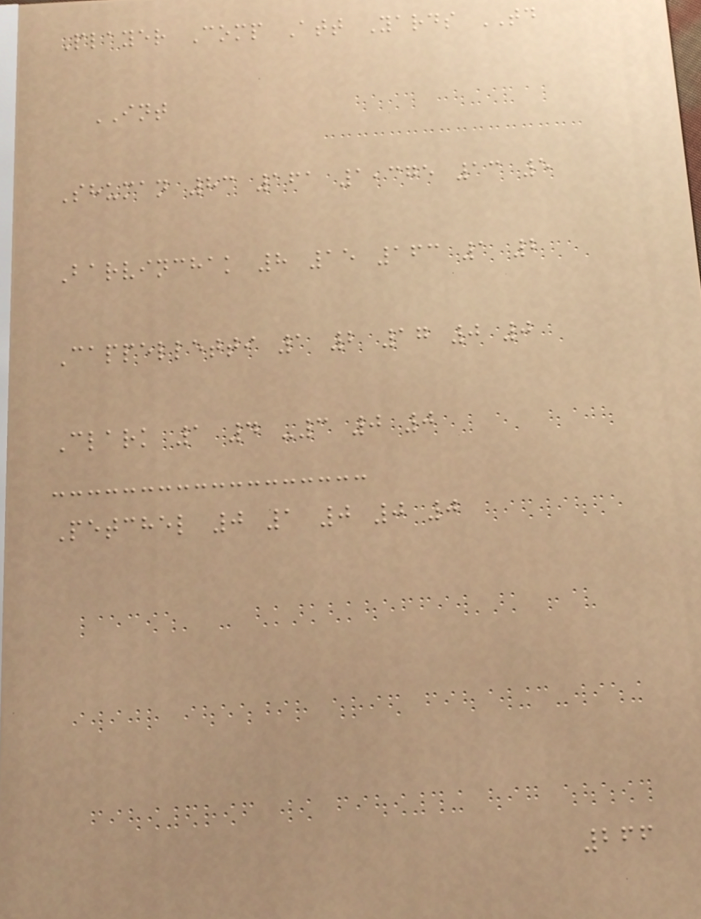Player Comp Att Yards TD
INT
Shuman 83 161 1,375 13 5
Barvinchak 8 15 163 1 2
Cappelletti 1 2 17 0 0
Clark 1 4 -3 0 0
Petchel 0 1 0 0 0
266
